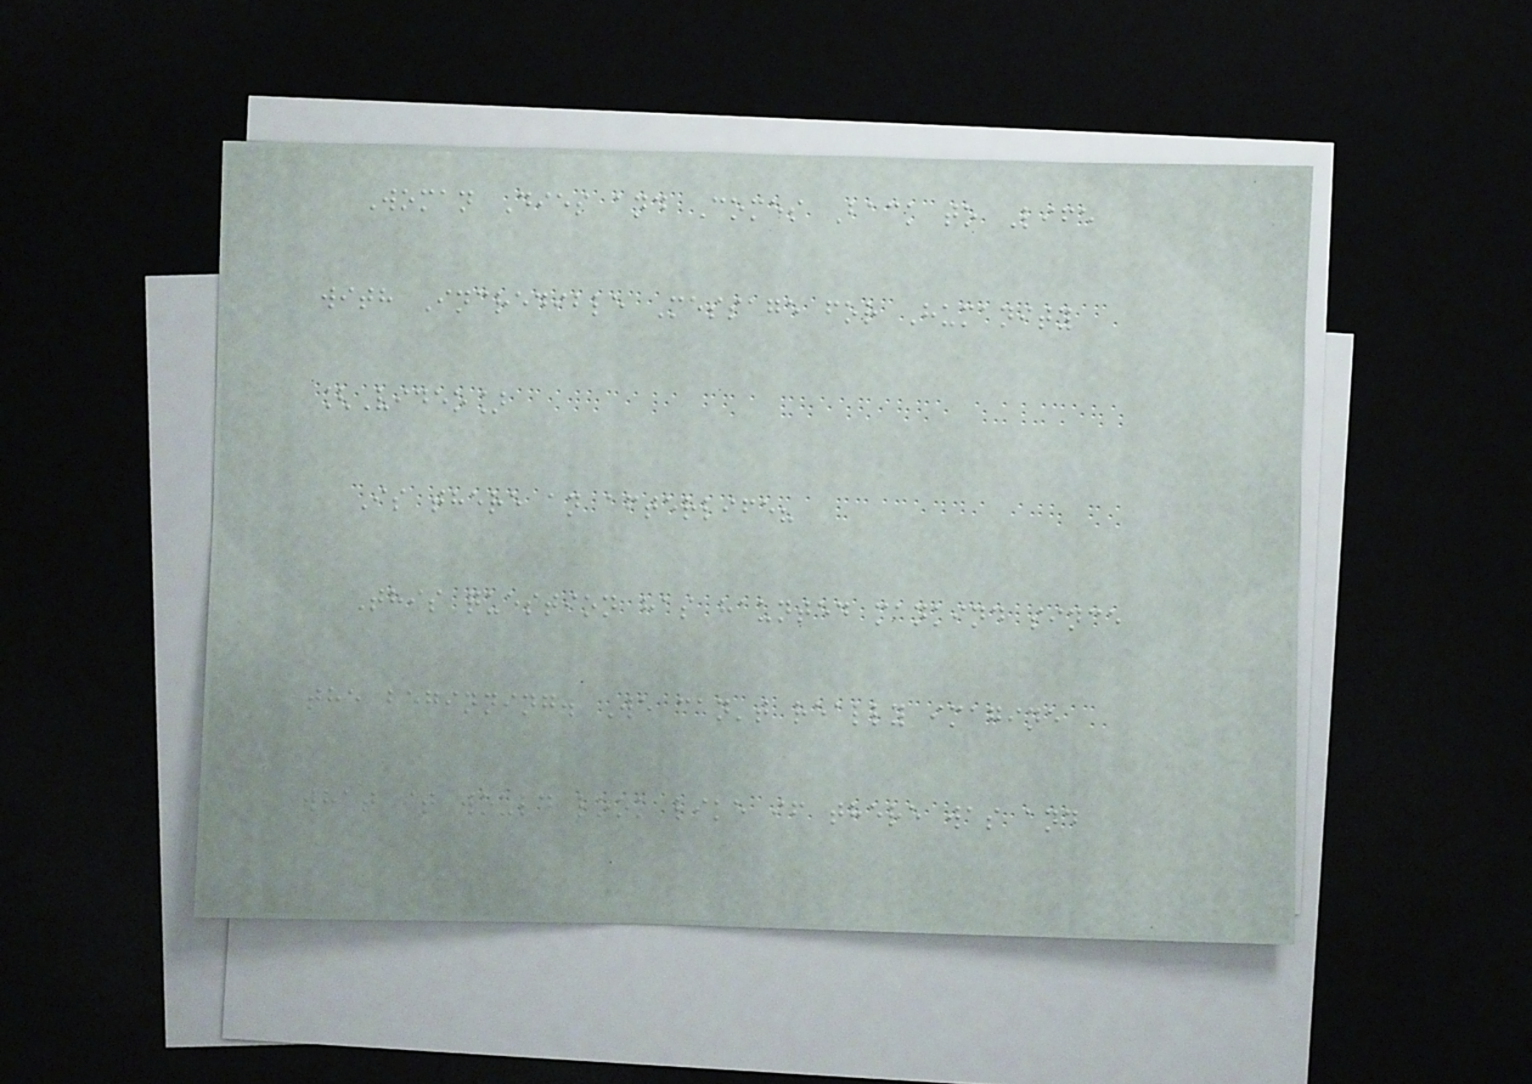Woman Dies and Comes Back to Life
with Incredible Message for Humanity
[Video]
Is there an afterlife?
This question has haunted mankind since
the beginning. We can't really imagine
what it would look like if there was and
